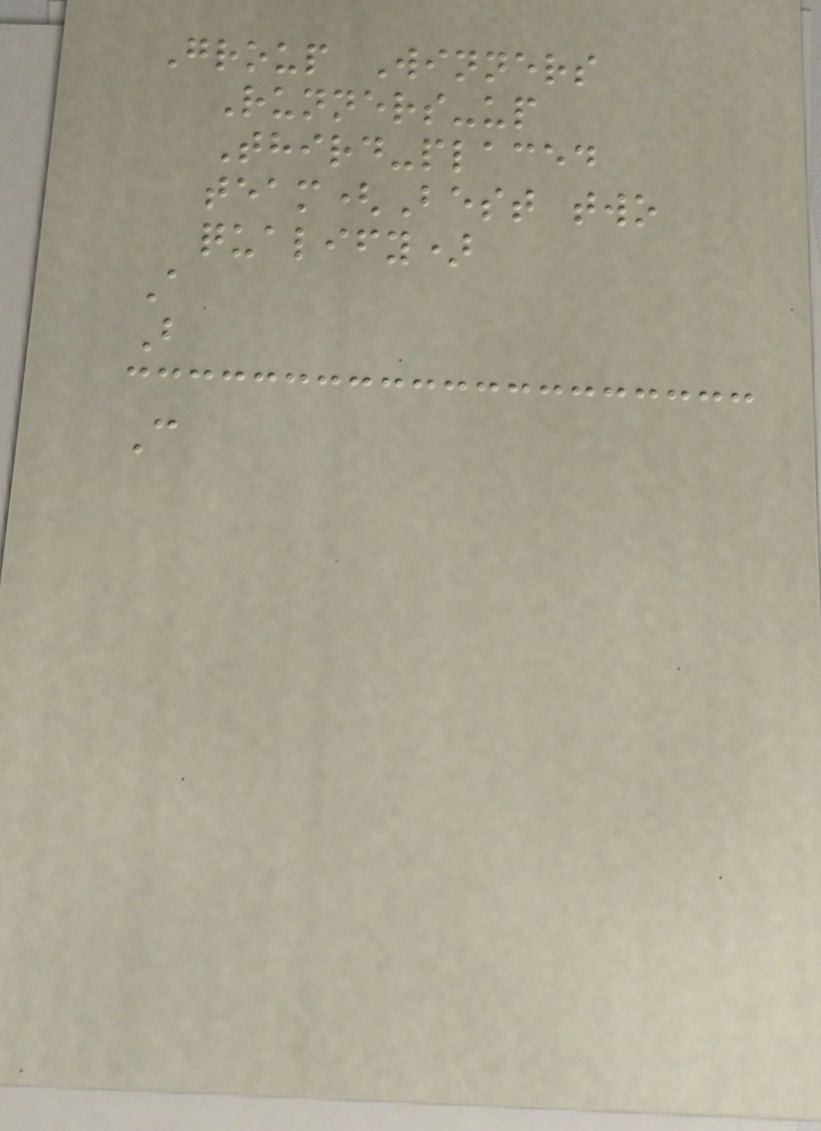Group Winners
Runners-up
Third-placed
team(Best two
qualify)
A
B
C
